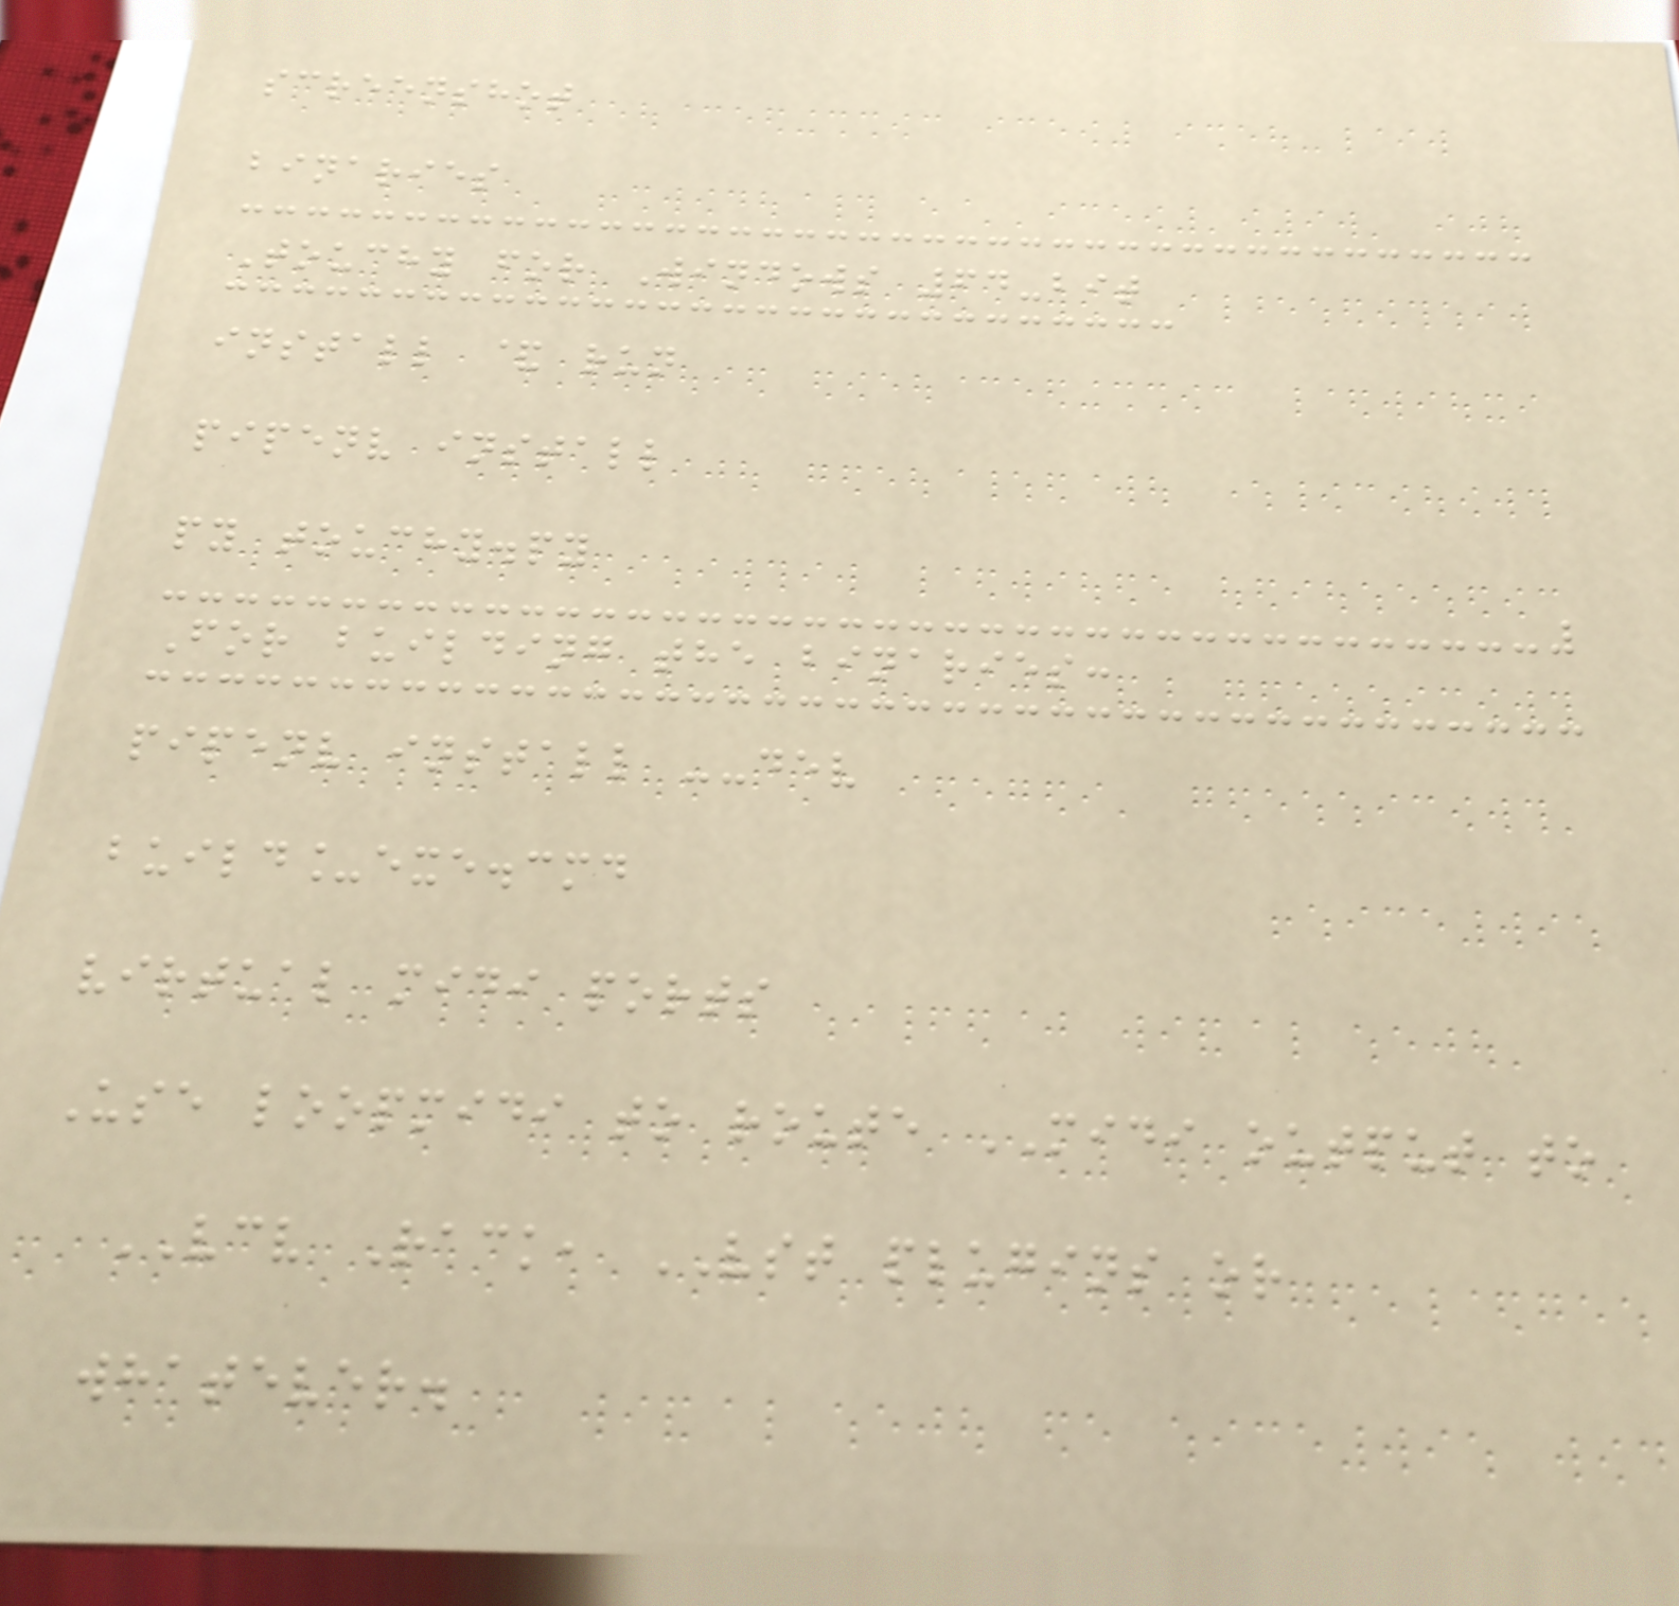screenshot
binaries
Touchy for Windows 64-bit
install & run
pipenv install
py touchy.py
For building the binaries:
pipenv install --dev
build_exe.cmd
virtual midi ports
Use loopmidi to route MIDI output to
VCV Rack, VST plugins or
whatever.
